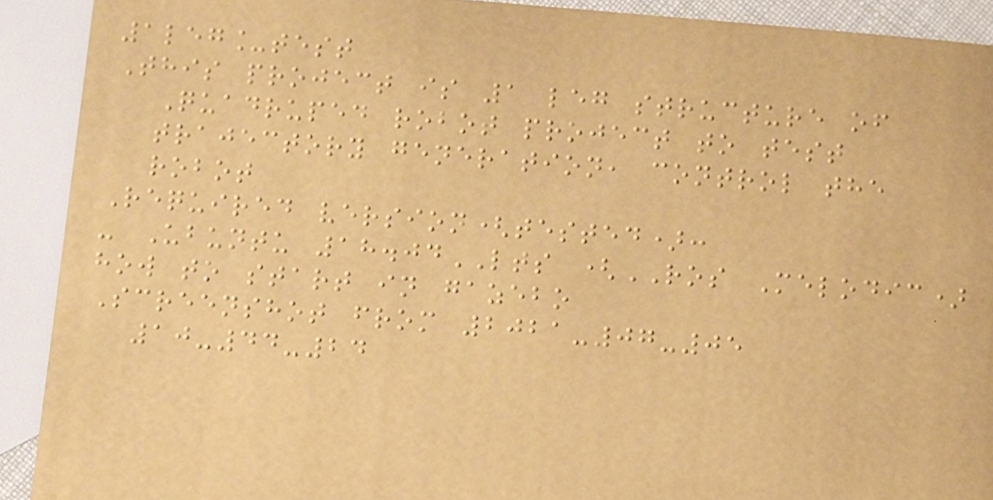1leg_test
This project is 1 leg structure of
Quadruped robot project to test
trajectory generation, control the
robot
Required version(tested):
- Ubuntu 18.04LTS (ROS Melodic)
how to start in gazebo
Screenshot from 2021-07-05
10-44-24
